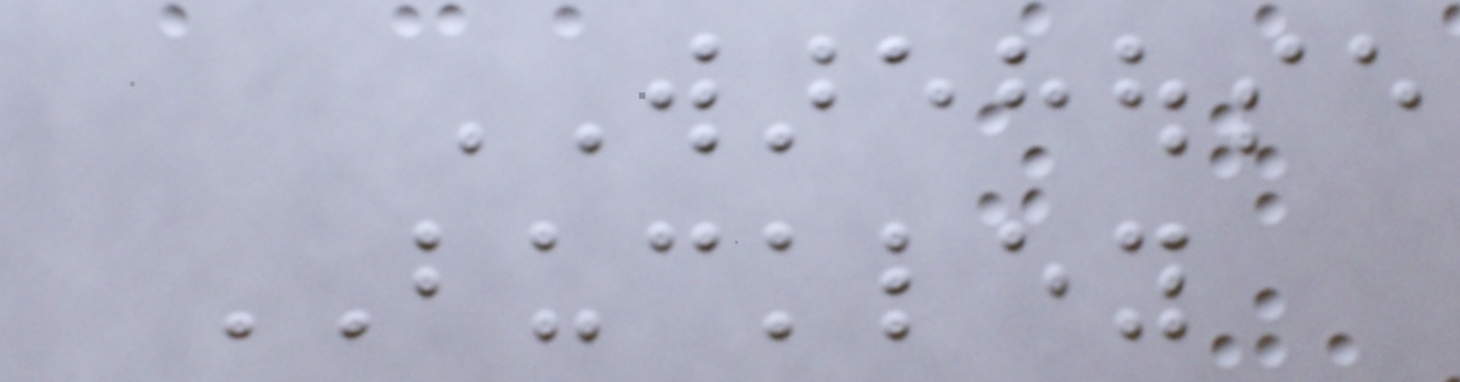WAREHOUSE
BUCKLEY
